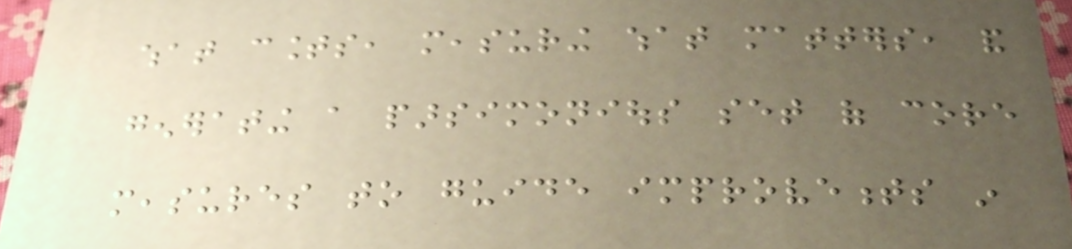what counts, measuring what matters, and
generating a parsimonious set of core
measures to guide improvements in
